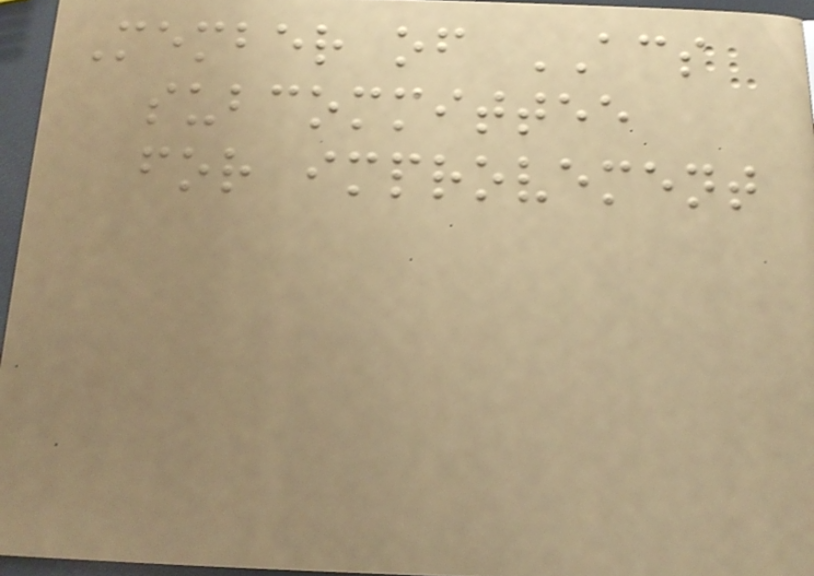Member of ACS
subcommittee
for improvement
